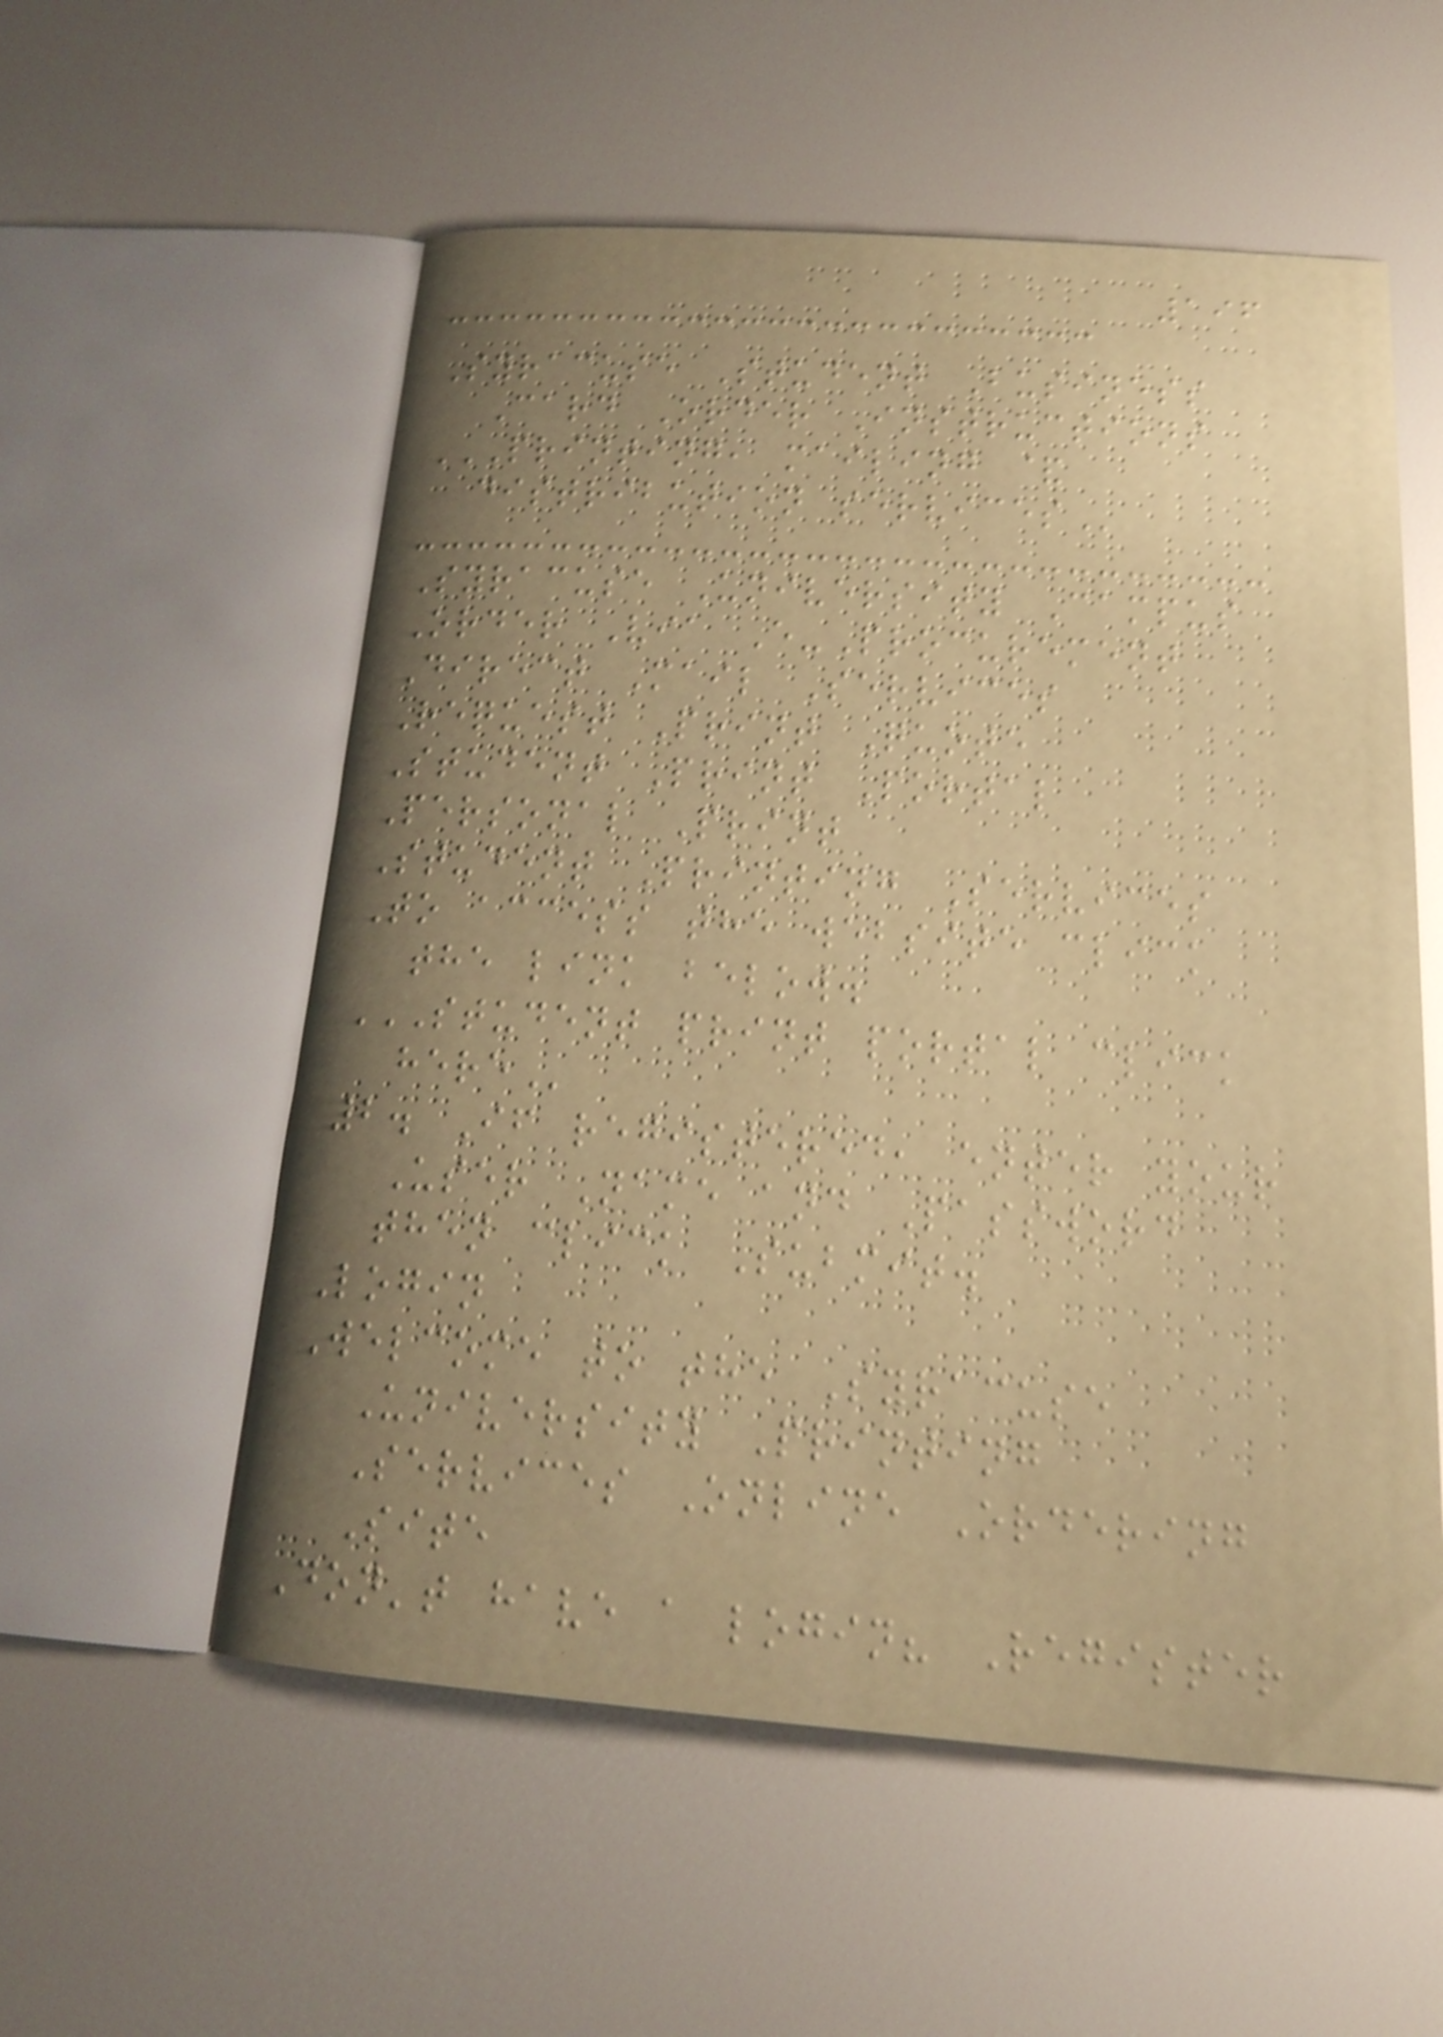196
Syracuse Student Business
Card Order Instructions
PRINTING, MAILING &
DISTRIBUTION SERVICES
Syracuse University Campus
Order Via E-Procurement
Direct Mail Services
Request Print Quote
Student Print Portal
Personal Print
Student Printing Services
To access the website click
the link below.
STUDENT PRINT PORTAL CLICK
HERE
2. If registered, enter your
User Name and Password
then click Submit.
Login
Welcome to the Syracuse
University Printing
Services Online Ordering
Site
Don't have a login? Register
